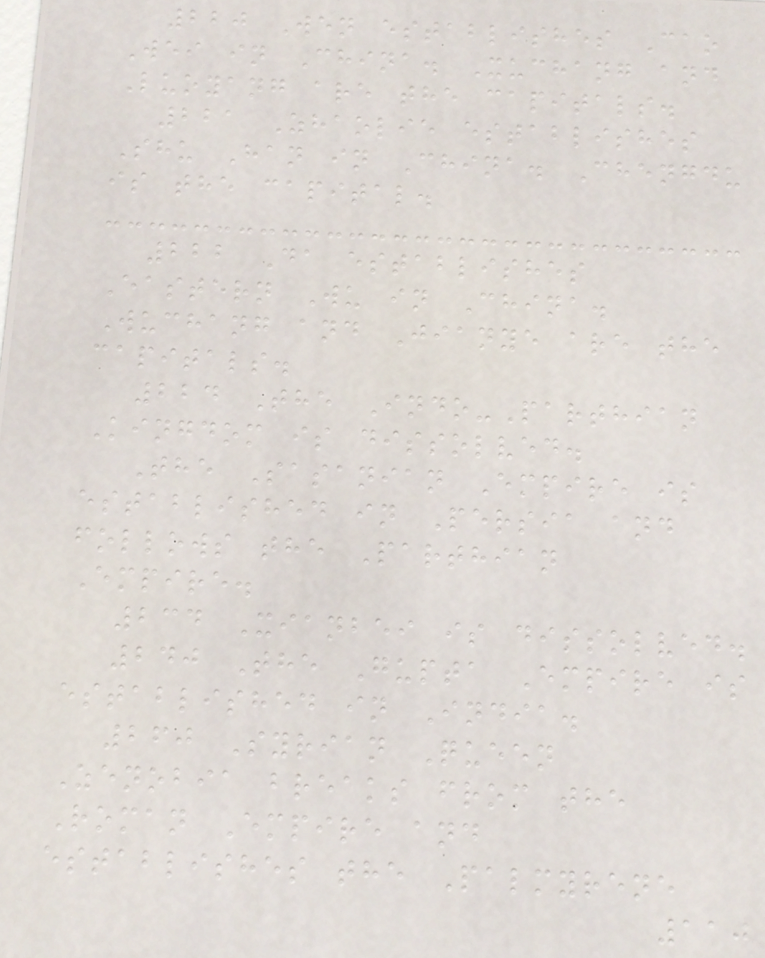220 Wen establishes Cao
Wei in China. Xuchang and
Luoyang are the capitals.
221 Zhaolie establishes
Shu Han in China. Chengdu
is the capital.
222 Da establishes
Eastern Wu in China.
Wuchang and Jianye are the
capitals.
224 The Indo-Parthian
Kingdom is dissolved.
The Sasanian Empire is
established in Persia and
follows the Parthian
Empire.
234 Xianbei is dissolved.
240 The Gupta Empire is
established in India.
260 Syrian Queen
Zenobia breaks from the
Roman Empire and
establishes the Palmyrene
110
